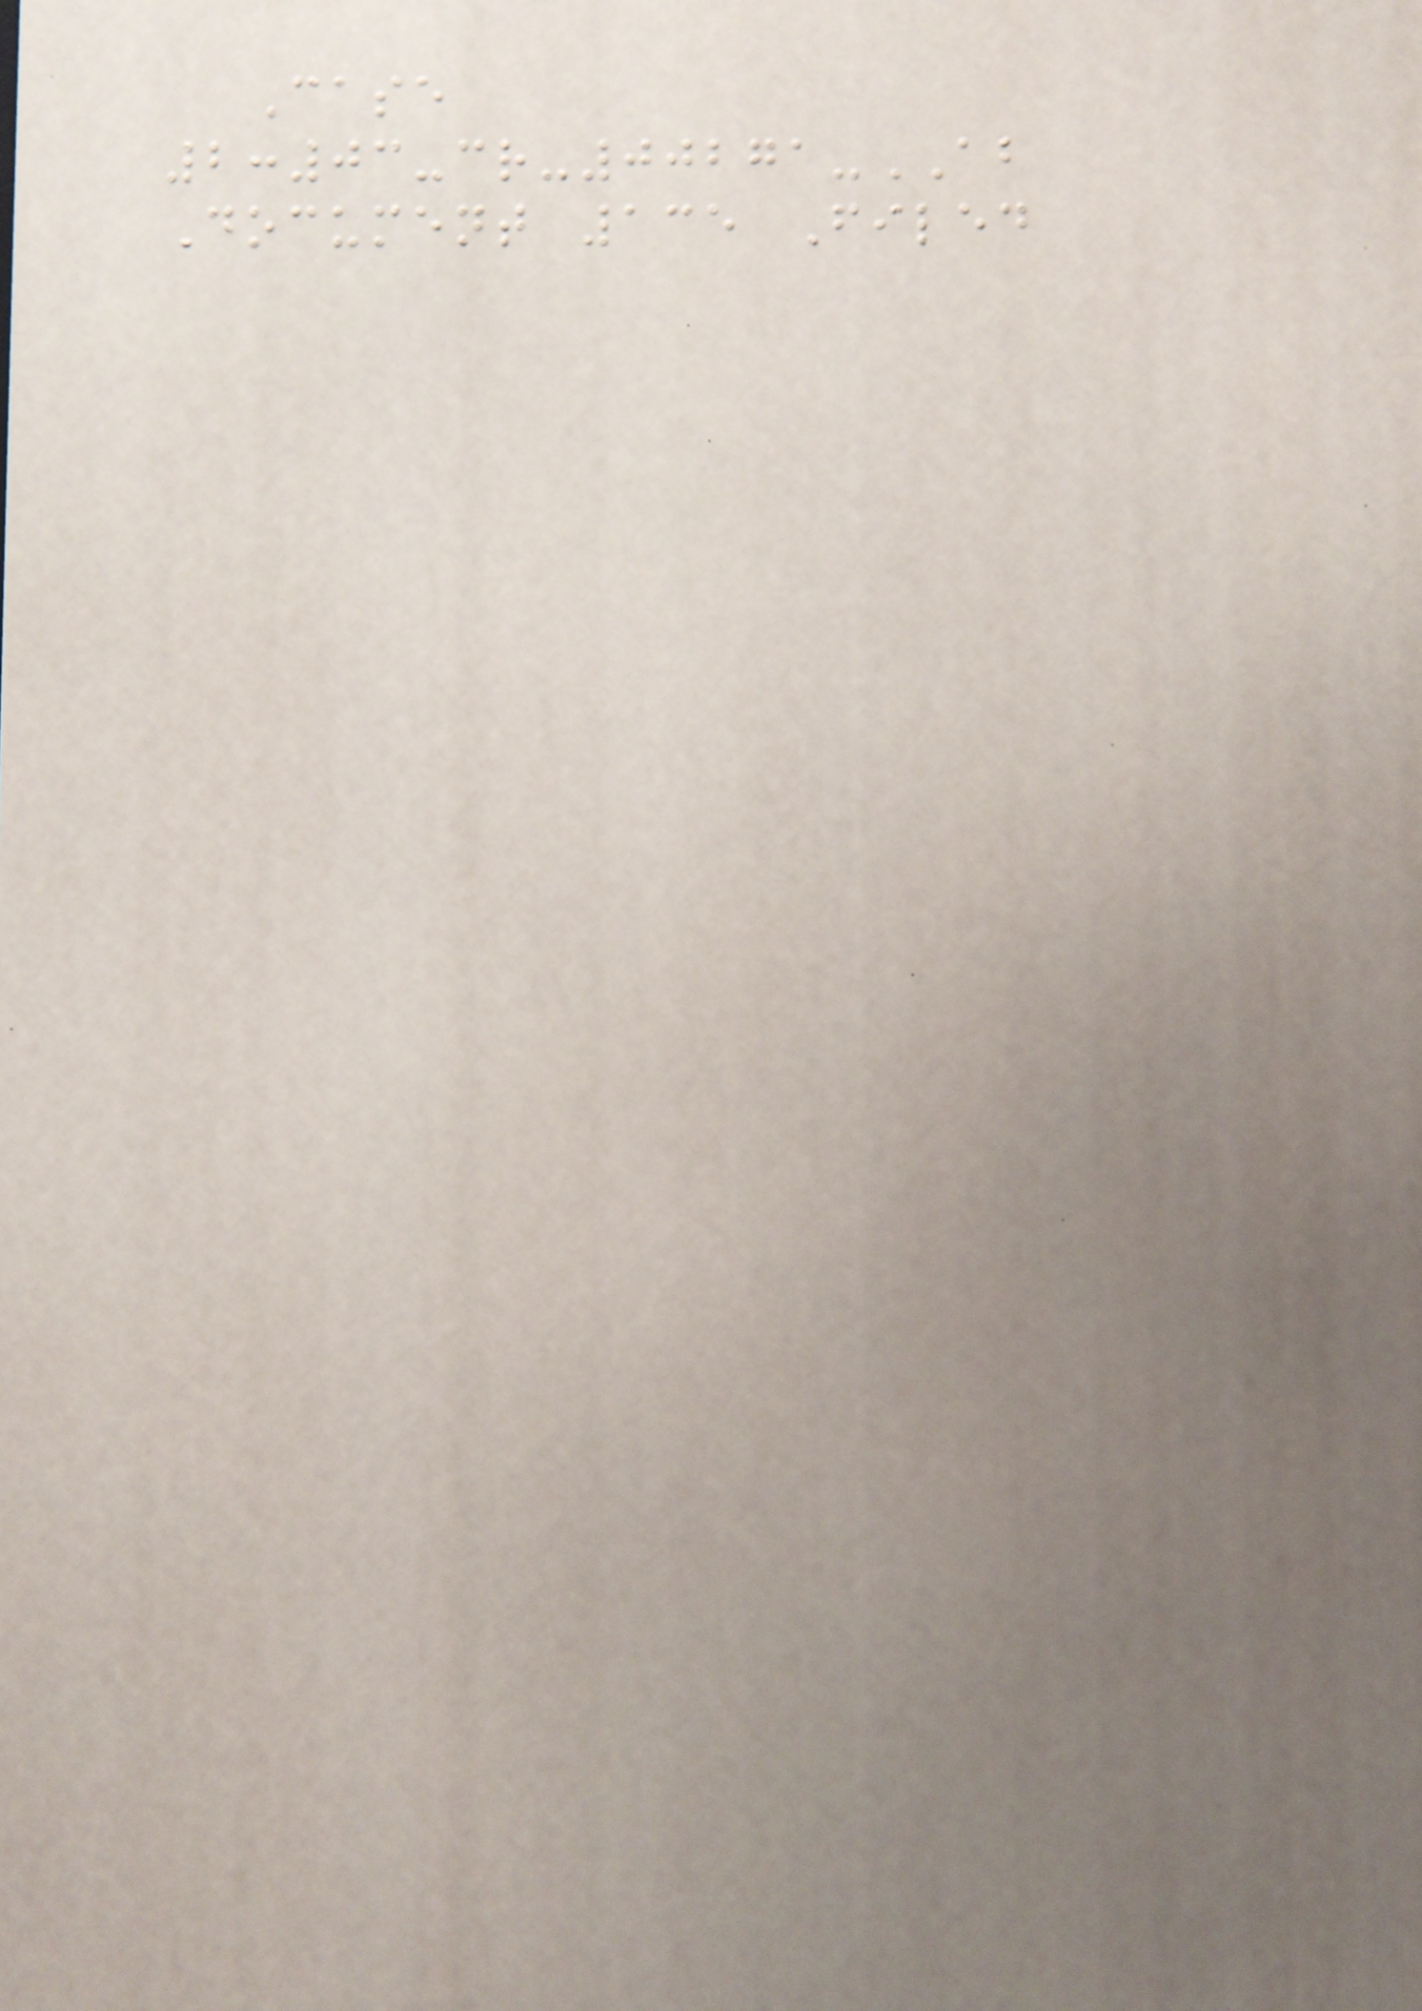Case
2:03-cr-00271-AB
Document 135 Filed
